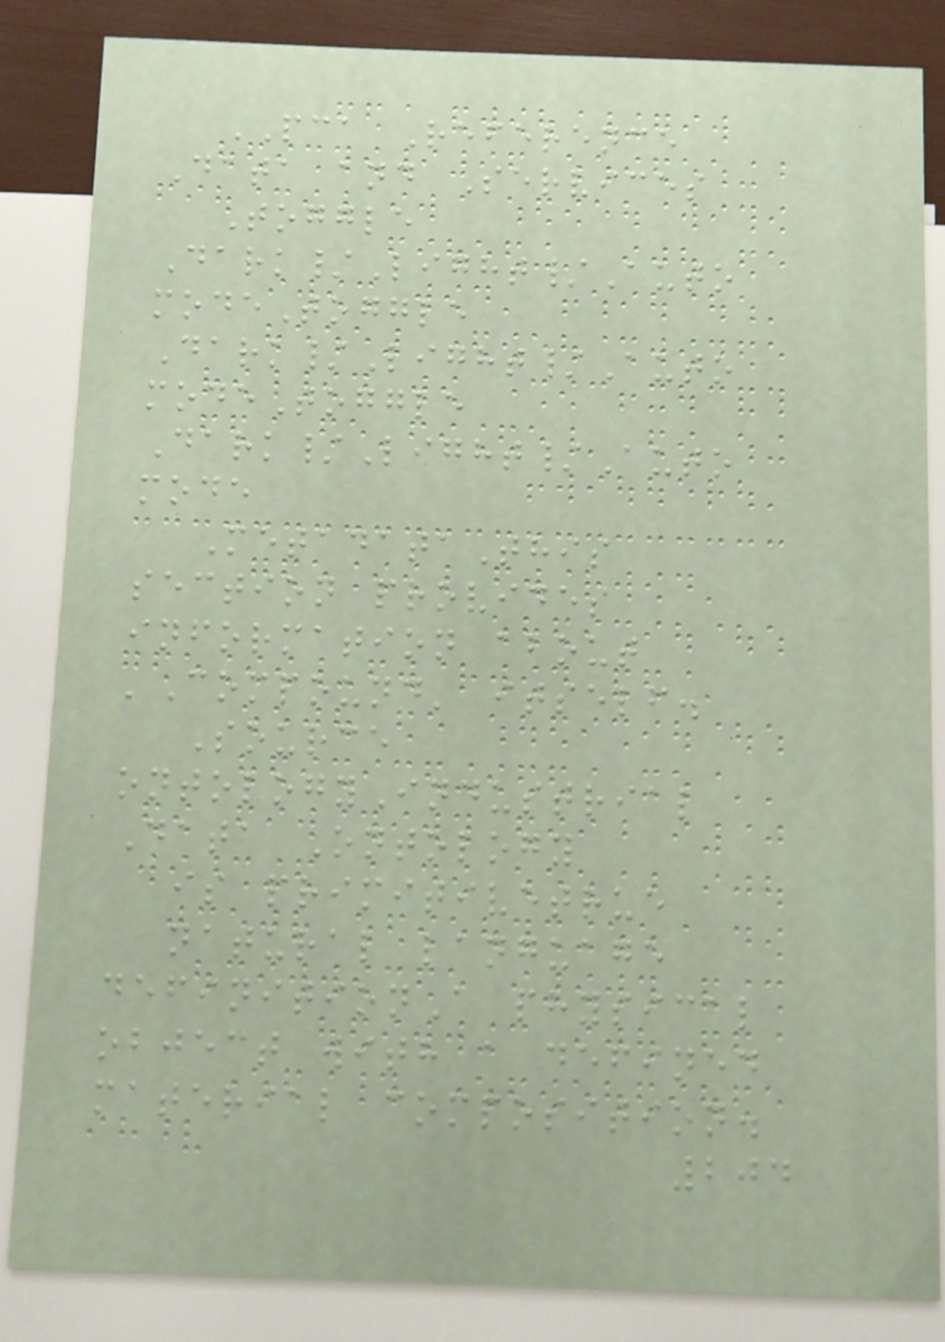PCA Reference
Data and Services
Toggle
Dark/Light/Auto
modeToggle
Dark/Light/Auto
modeToggle
Dark/Light/Auto
mode
MetadataThis
section provides
information about
'Compound' itself.
Source
ontologyIndustrial
Data Ontology
is primitivetrue
natural language
definitionA physical
object with a defined
material composition.
204
